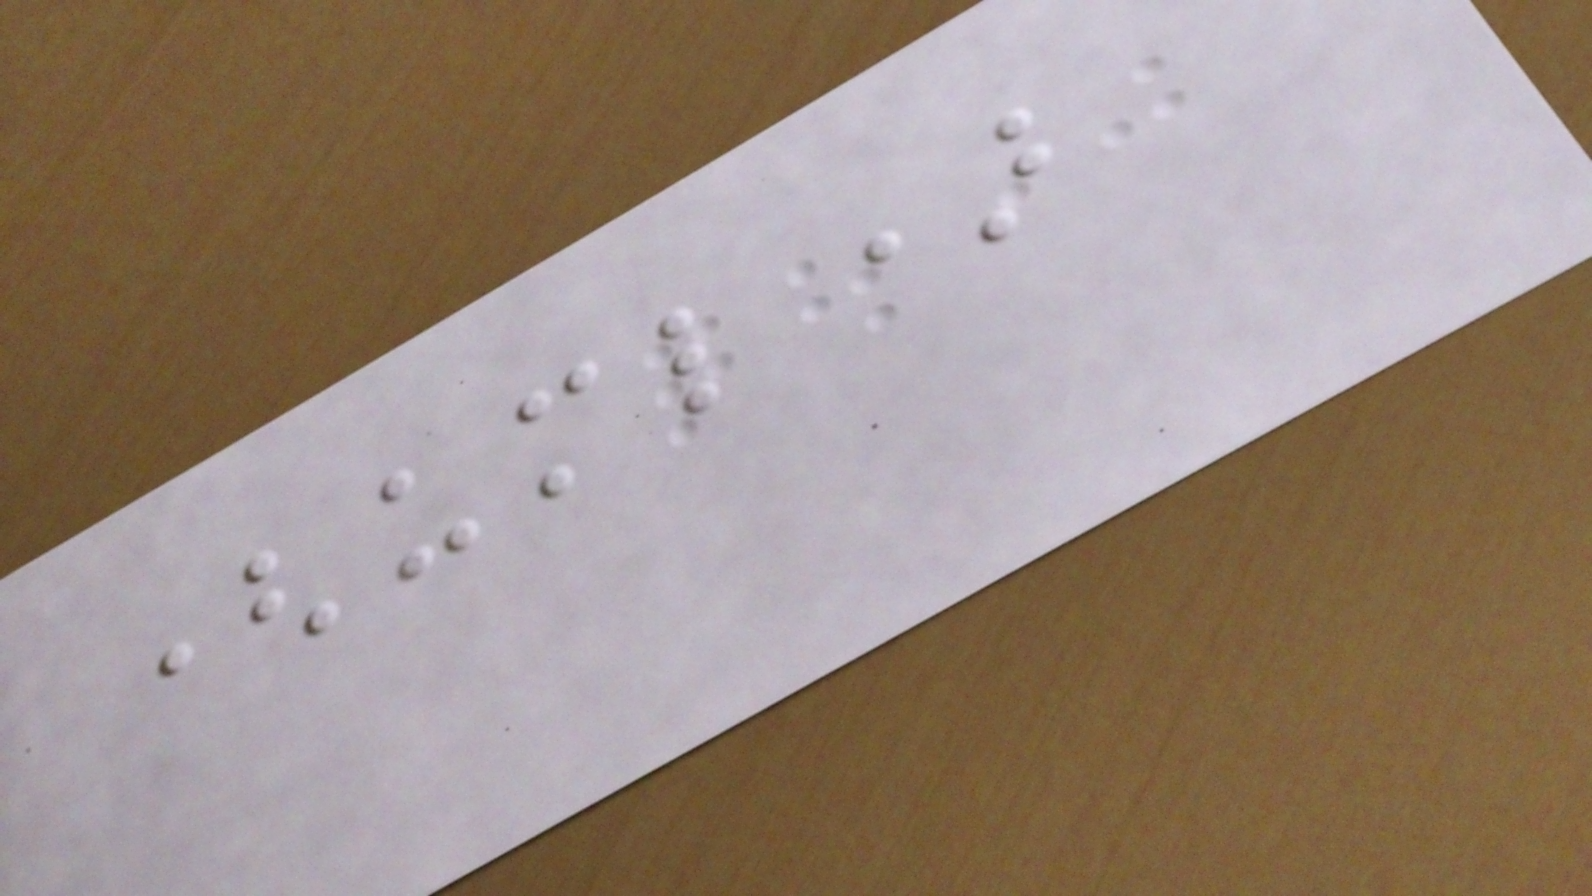(uml)
